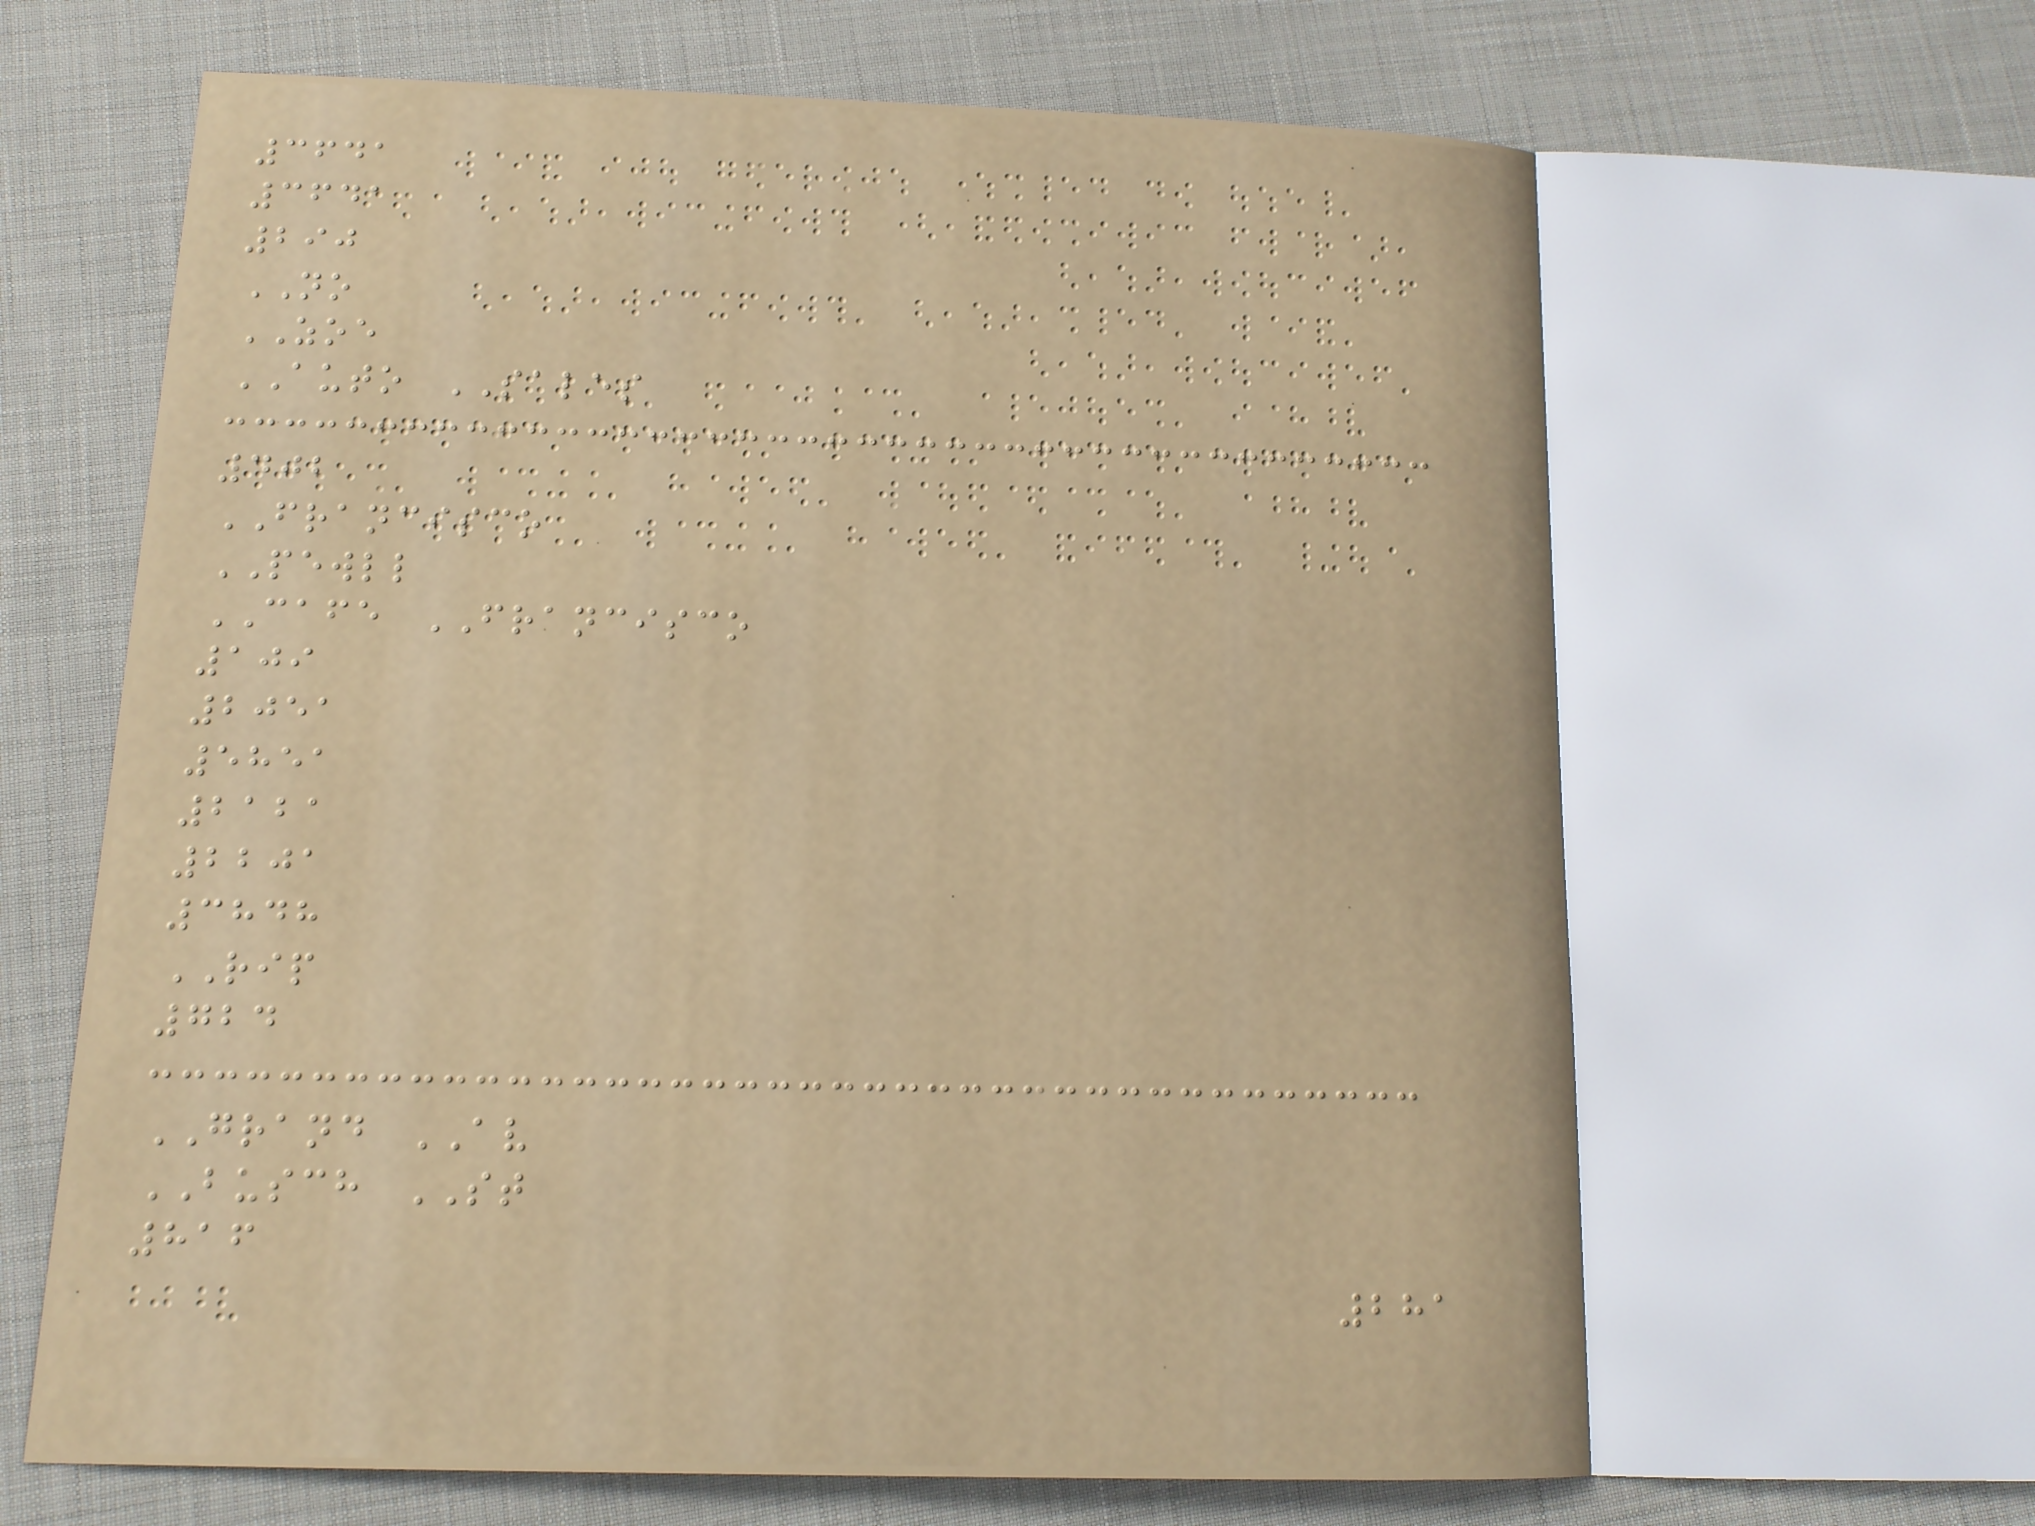3641
3641
290
NO
ZOE
AUTO SALES
402
FRANCISCO
PEWLL
CAFE FRANCISCO
109
2051
5851
2121
2201
3848
RIP
724
GRAND AV
BUSCH ST
816
281
